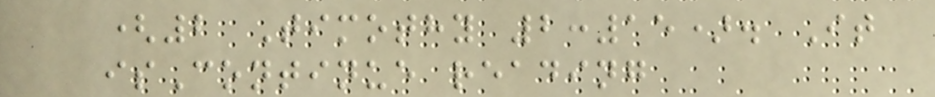(2 Timothy 2:15). It
isContinue reading
